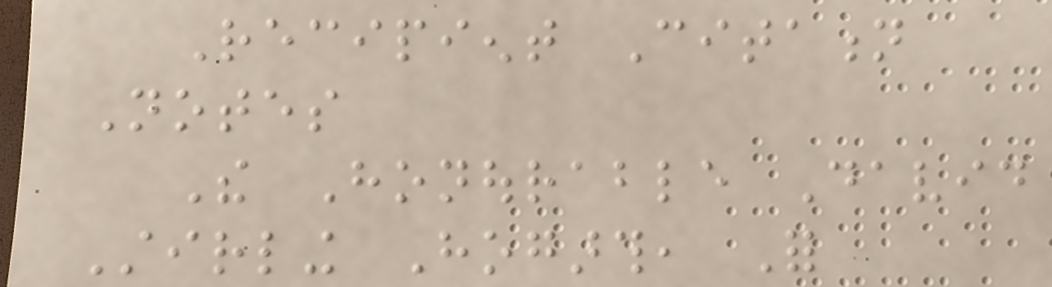Recipient Citation
Notes
The Honourable David
Stirling Hogarth, For
